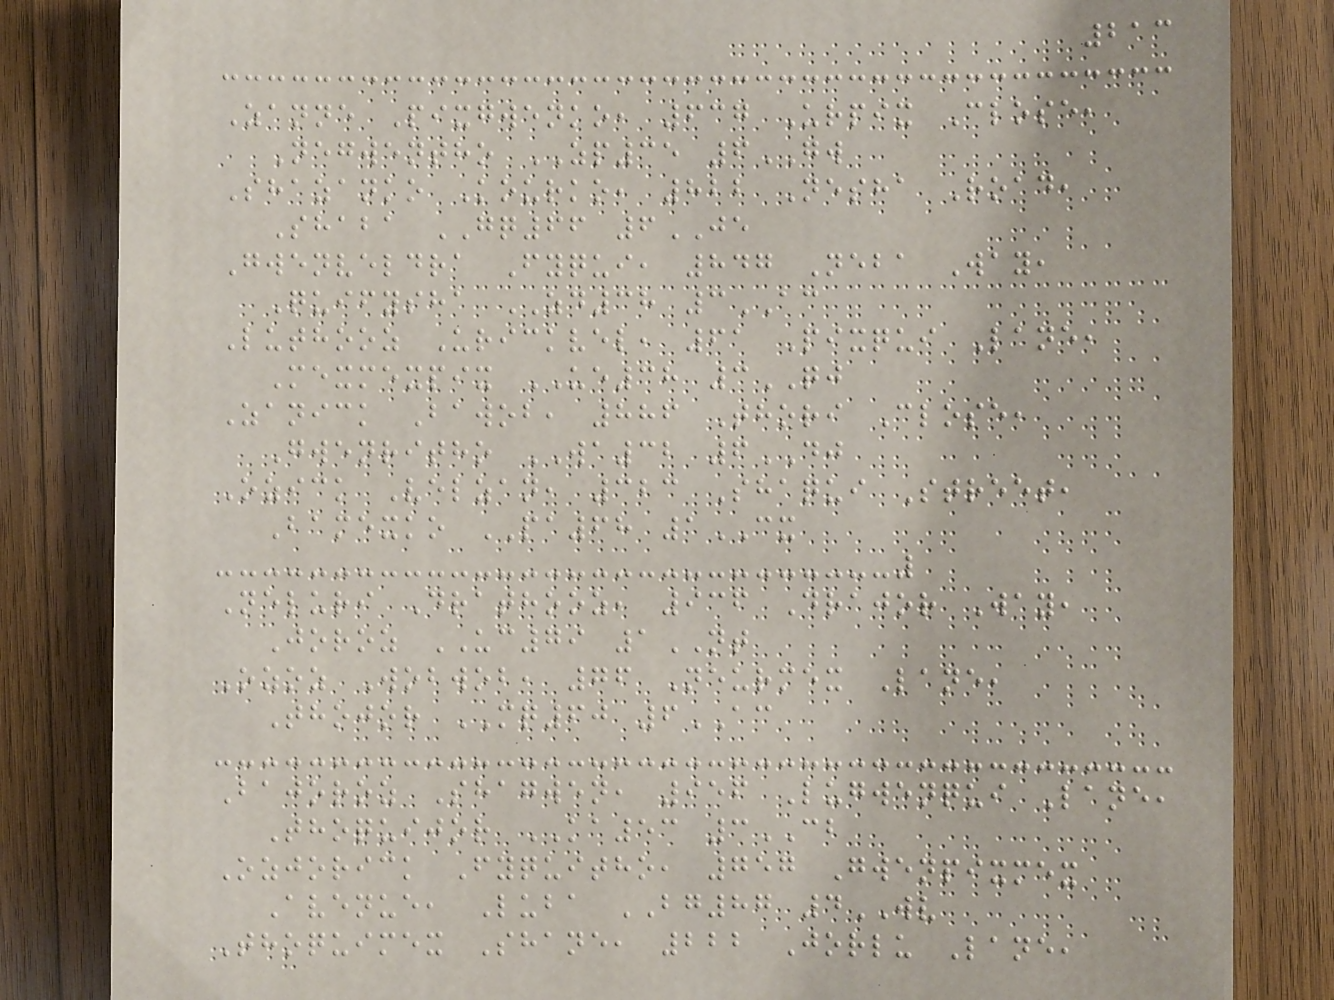213
Zanne Pixgwenko, 637 Urpix Close,
Negwentho ZP35 6GW
Shazanko Kourko, 822 Nesha Road,
Shaba GQ66 6JE
Gwenveldra Fyqui, 847 Neba Way,
Quifysha ZD38 3AC
Luthooz Urickvel, 61 Pixqui Lane,
Mexmexpix UE38 3QJ
Zanick Bawob, 886 Thori Close,
Gwenritho WA32 6DJ
Ozick Velzan, 323 Shaqui Street,
Bamexko PA68 1CX
Neluri Drathooz, 936 Drajor Way,
Joroz UC79 1NT
Ozoz Wobwob, 76 Neurmex Lane,
Thojor MQ60 6AC
Bajoroz Shagwen, 956 Lugwenqui Lane,
Thoquijor KA53 3CB
Ozjorick Fyquitho, 757 Gwenpixmex
Avenue, Luba BG87 4WV
Thoquimex Shane, 222 Jorlu Lane,
